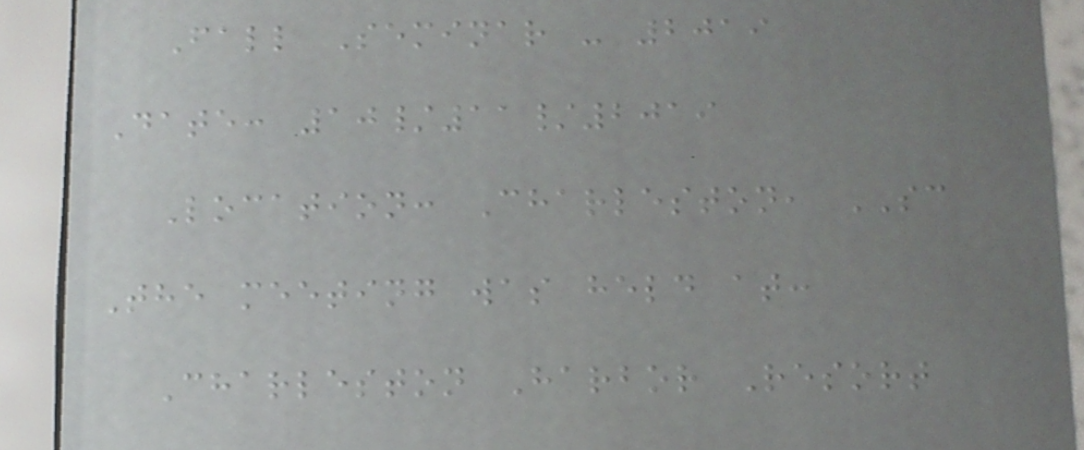Fall Seminar - 2019
Date: 10/11/2019
Location: Charleston, SC
The meeting was held at:
Charleston Harbor Resort
